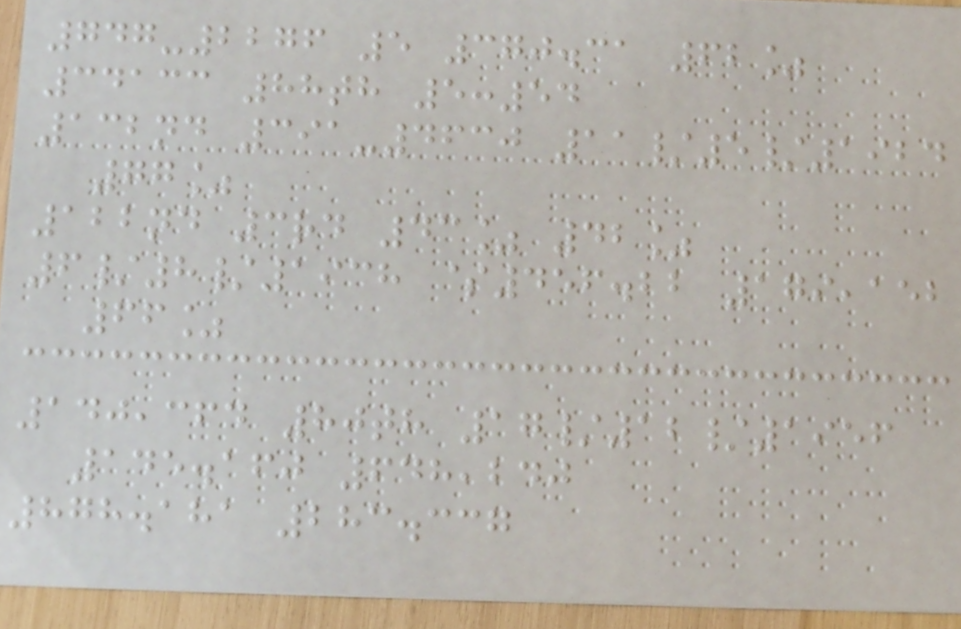747-2276 5 370.31 62%
34133 88th 5:54
132nd 391-4630 11/5/1924
77%
122nd 3rd 43% 42%
6/8/1938 $456.22 179,152
66%
140,364 80th 17/12/1956
145.160 648,240
878.181 283.337
